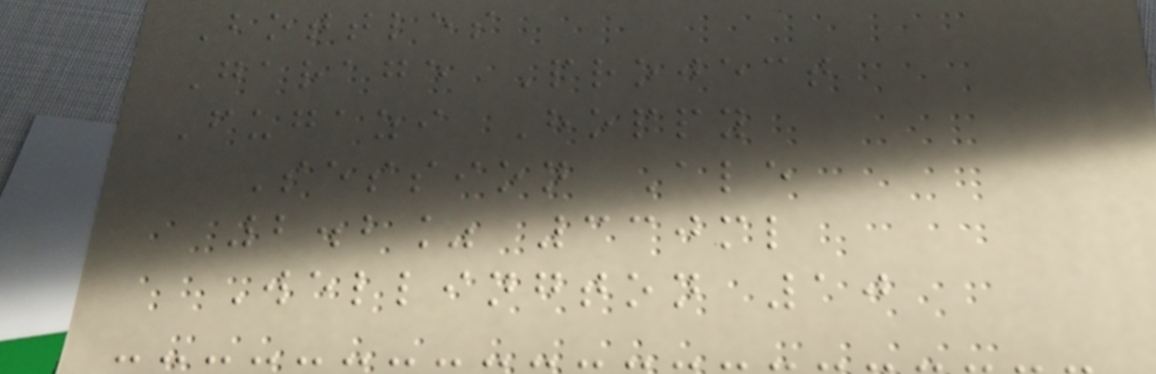Bottles
Garage Project
Fugazi Hoppy
Session Ale
2.2% 330ml
Wellington 10
